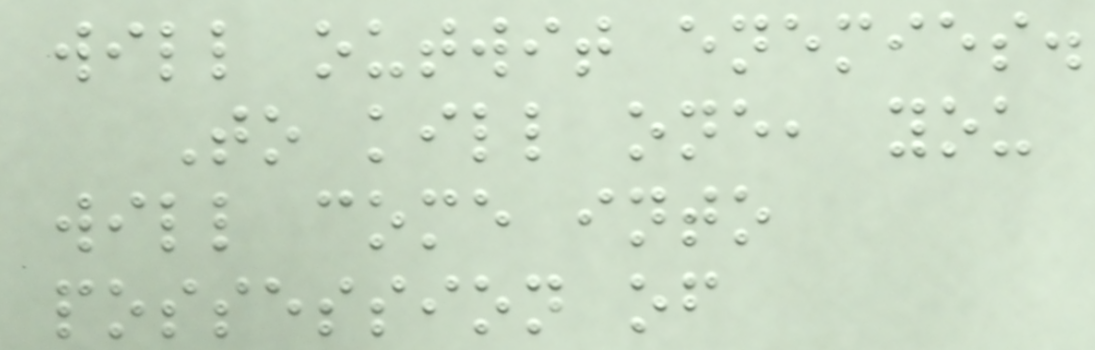will outwit enemies.
To kill one, you
will come into
possession of
